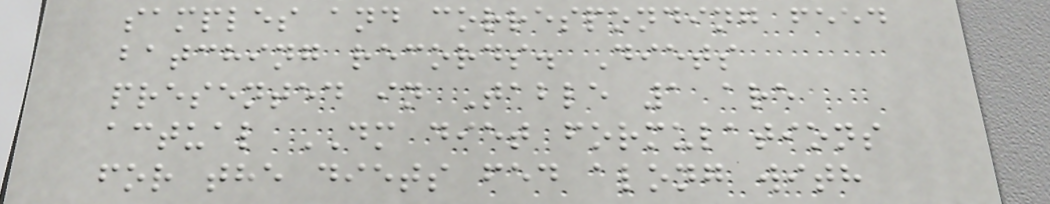samples and corresponding feed
batching records. Diets
presented in Table 1 are
actual DM diet formulations
for the diets fed along with
